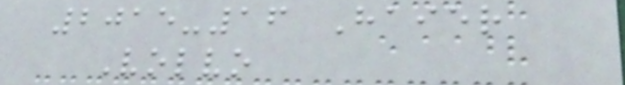2015-16 Haier
Volvo
